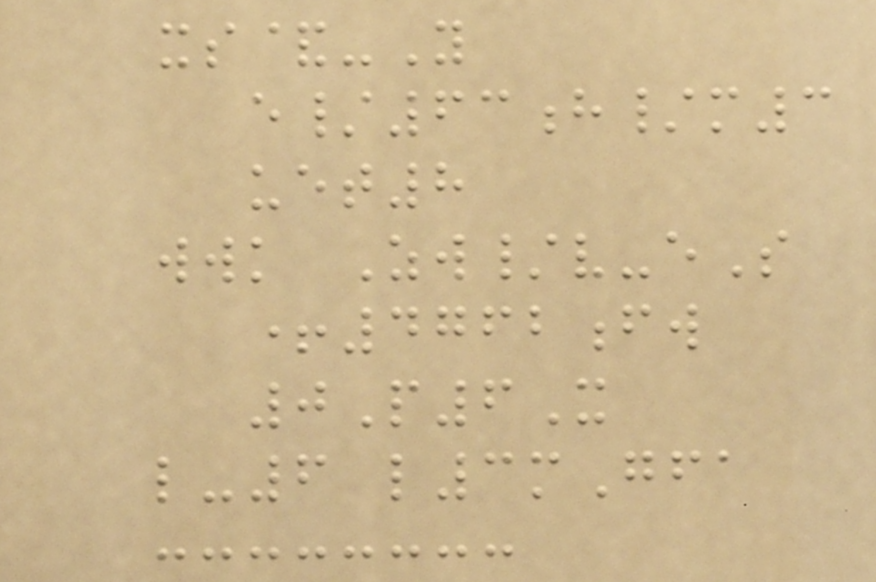xs&-Y
e/63h/m3
uet8
wwk Zw/v-eS
+4762fw
0P6X
l-6 l3mGfa
